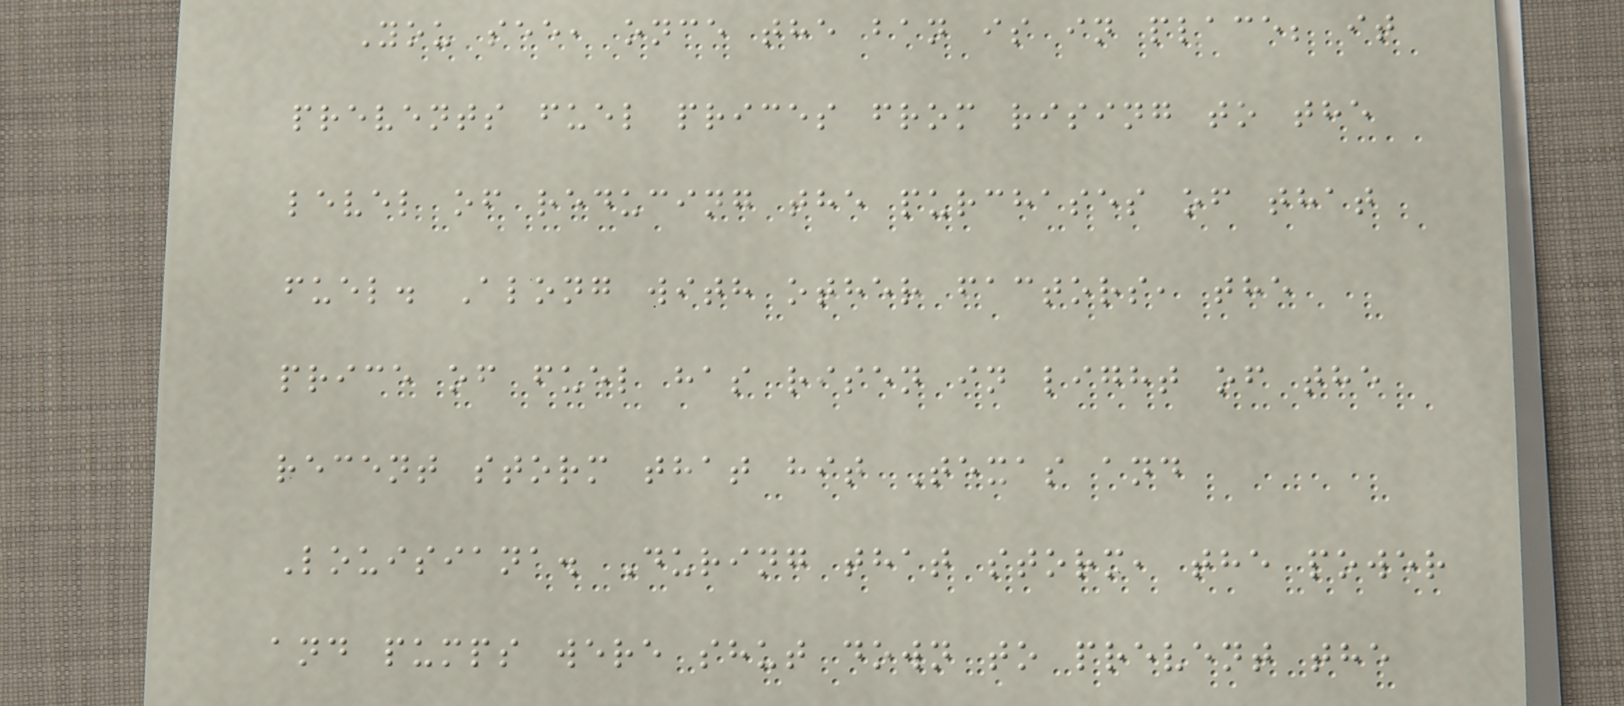You see, once the ban is in place; it
prevents fuel prices from rising to the
level of reducing the purchases of that
fuel. Along with other factors, the
price of fuel has risen in light of the
recent storm that hit Texas and
Louisiana. During that storm, the power
and pumps were shut down to prevent the
